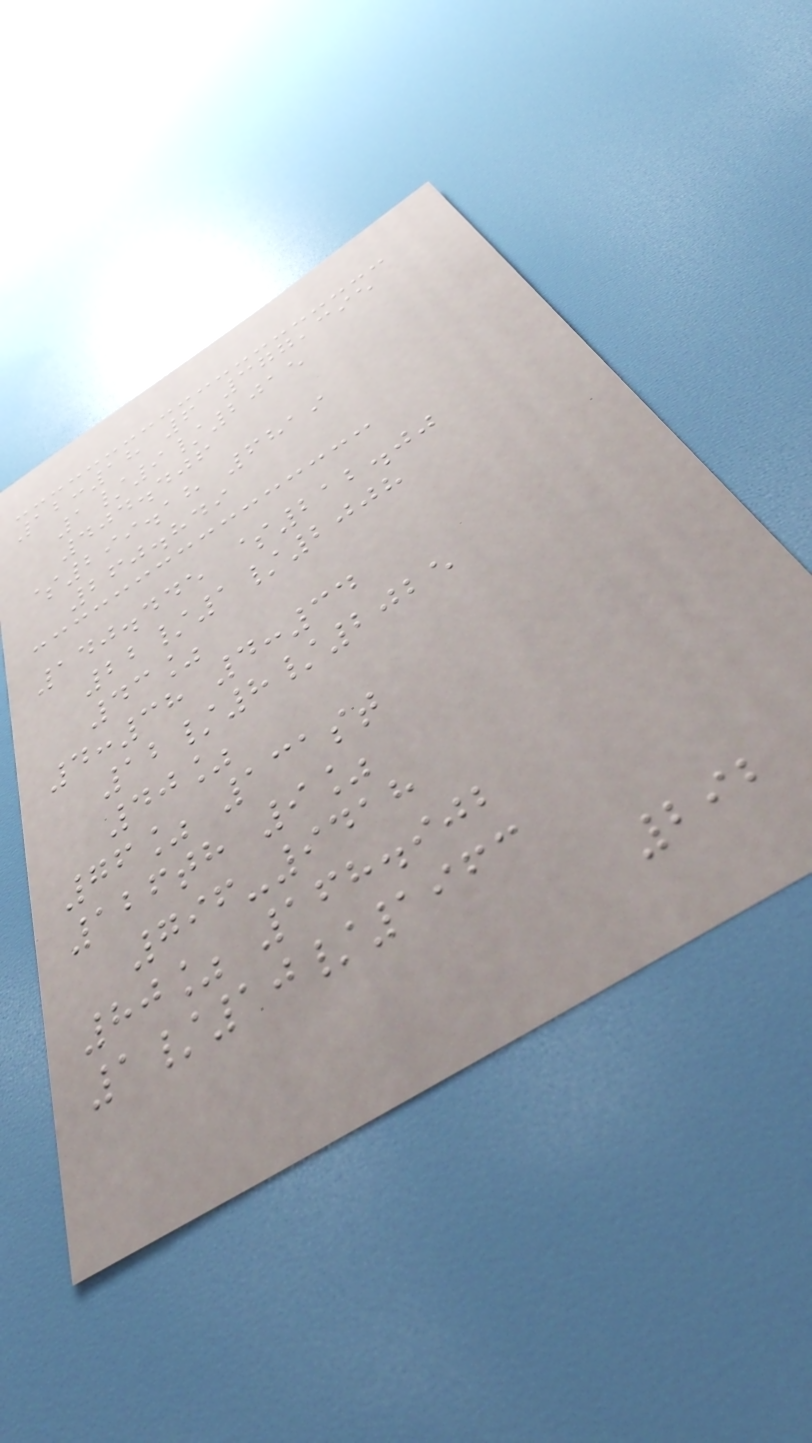12:18 6 377,395
1/9/2015
404.406
$299.18 6819
260.849
140.445 $212.00
22/1/2008
43%
4:38 4:34
12/8/2025
40%
76% 131st
126th 9%
796-9418
80% 168.902
1/10/1963
292
